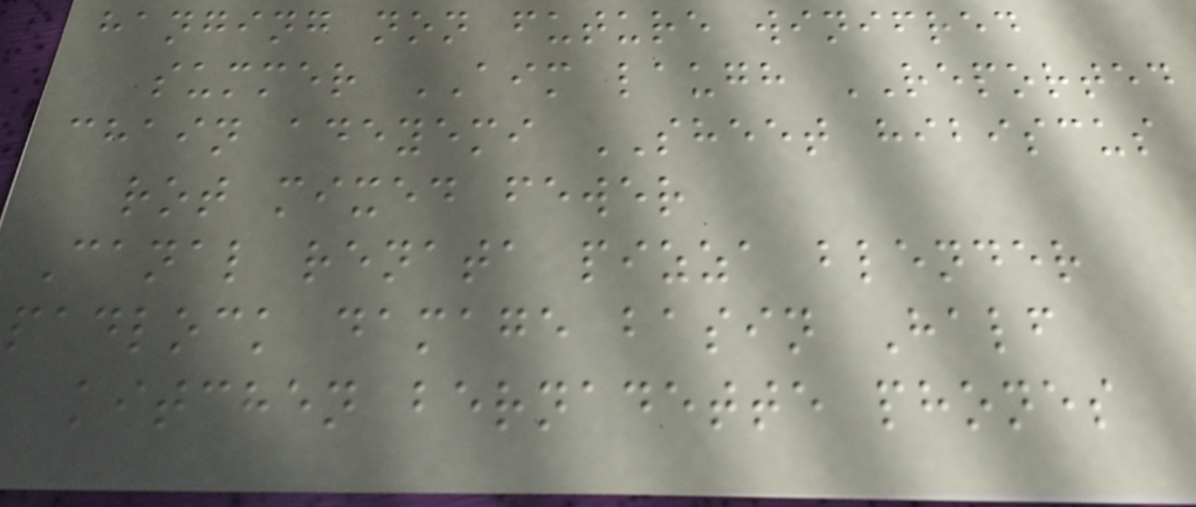hanging non future winifred
summer AIM laugh REPORTED
chain adeyemi SHEET hibiscus
rot mixed fewer
Canal renata pizza blender
padlock damage basin Half
kitchen bernadette phones
